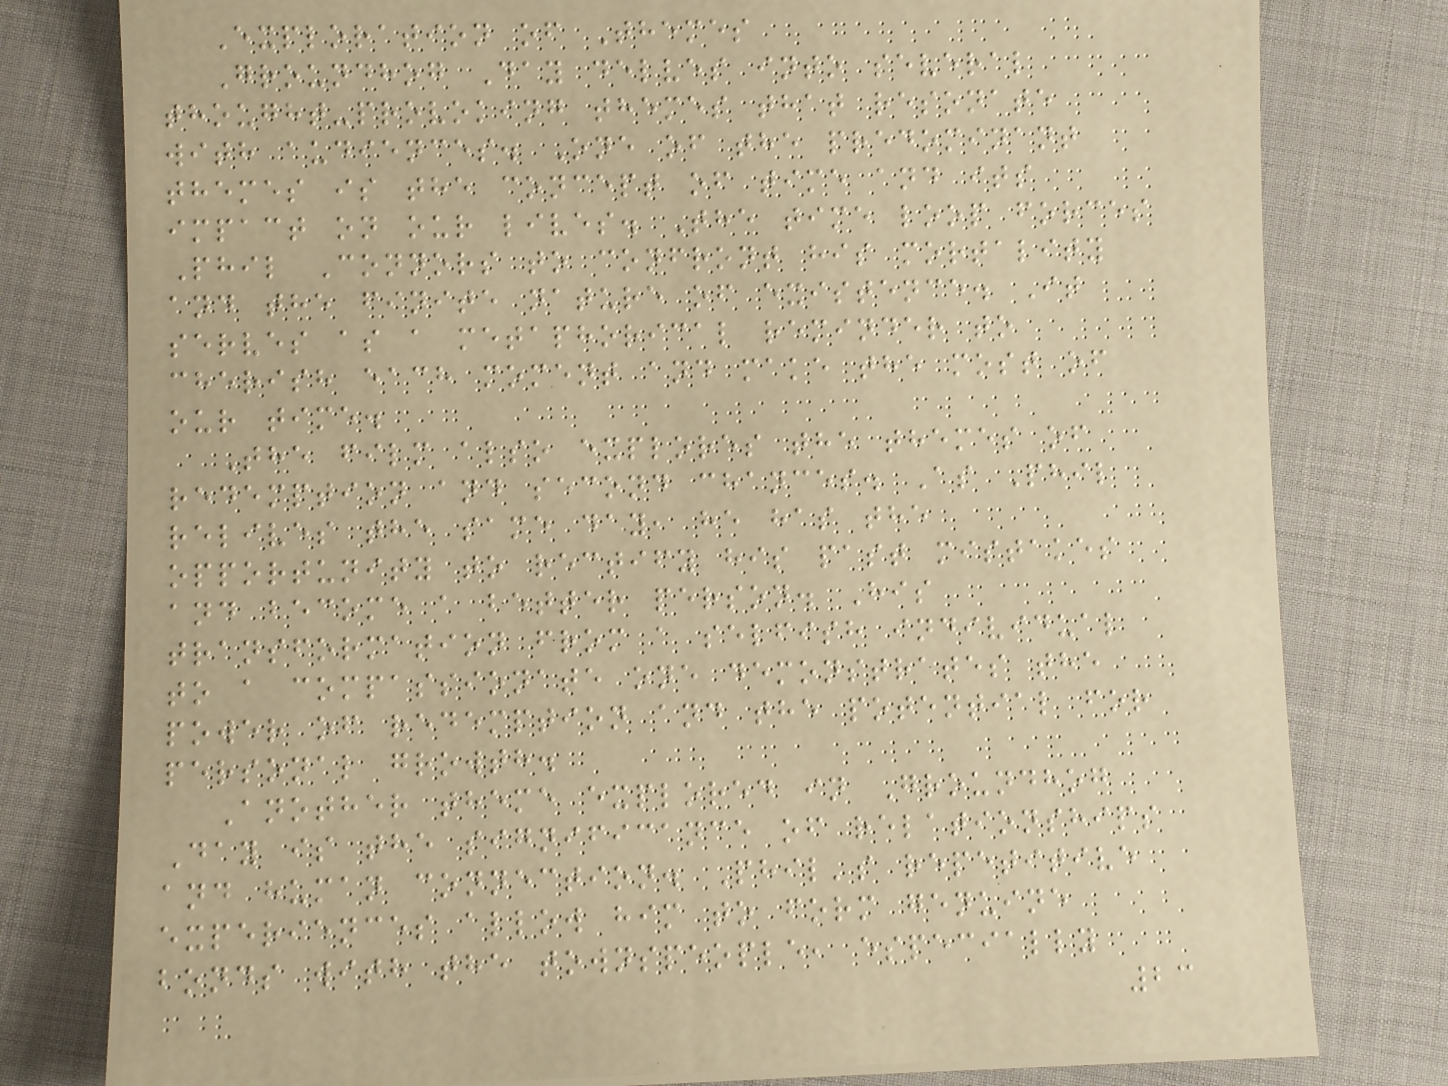Exploration of Themes
Groundhog Day delves into several
thought-provoking themes that resonate
with audiences. One of the predominant
themes is the concept of time and its
impact on our lives. The time loop forces
Phil Connors to confront his mortality
and the finite nature of existence. It
serves as a metaphorical reminder to
cherish each moment and make the most of
our time.
The film also explores the themes of
redemption and second chances. As Phil
relives the same day, he has the
opportunity to rectify his past mistakes
and become a better person. His
transformation from a selfish individual
to a compassionate one demonstrates the
power of redemption and the potential for
personal growth.
Another theme explored in Groundhog
Day is the significance of relationships
and human connection. Phil's repetitive
experiences allow him to form genuine
bonds with the townspeople, especially
23
